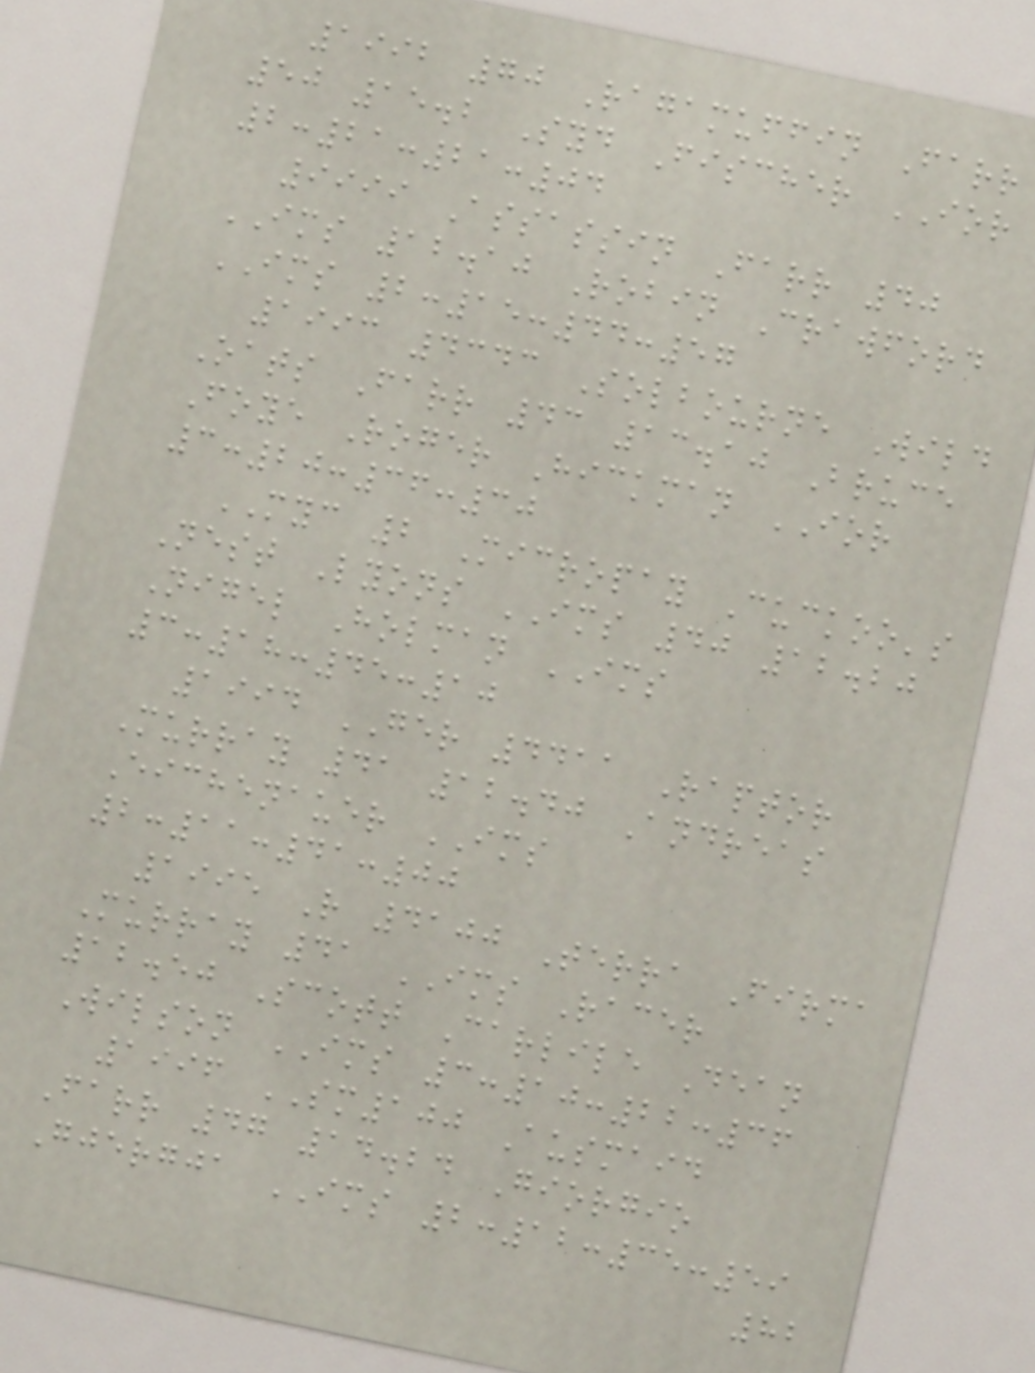1992 70 Ragamuffin Farr
50 15.2 Syd Fischer IOR
2:21:21:04
9999 Assassin Farr 40
IMS 12.10 Robin Crawford
IMS 2:15:44:57
1993 4343 Solbourne Wild
Oats Farr 43 13.10 Bruce
Foye Roger Hickman IOR
3:20:36:30
MYC 2 Micropay Cuckoo's
Nest Lyons IMS 40 12.20
Nigel Holman IMS
3:18:45:10
1994 GER 4411 Raptor
Murray 41 12.40 Andreas
Eichenauer IMS
2:11:41:00
1995 R 4100 Terra Firma
Murray 41 IMS Racer
12.50 Scott Carlile Dean
Wilson IMS 3:10:22:36
1996 SM100 Ausmaid
Farr 47 14.24 Giorgio
Gjergja IMS 2:12:35:59
82
